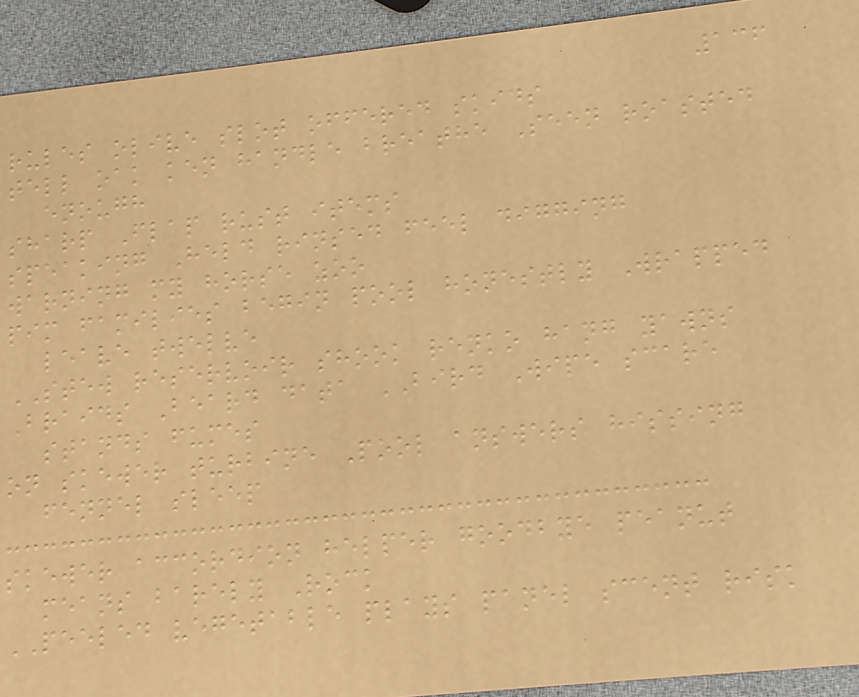136
rules olive slot offered skids
tell oak ken handle breathe Seen roasted
enough
sharp Flap rust items
speaking Held rinsed feel digging
warning my horse zoo
pim families begin pool honestly Wrapped
leave twelve
STEW reservoir shook renko hang yawns
Braids Beard data BIRD Wipe scare
stands fumes
on skewer turbine Pool answers hissing
fennel sleep
skewer accordion helper goodbye peanut
means barely Rock
PEELED vegetable plays panel scent risk
